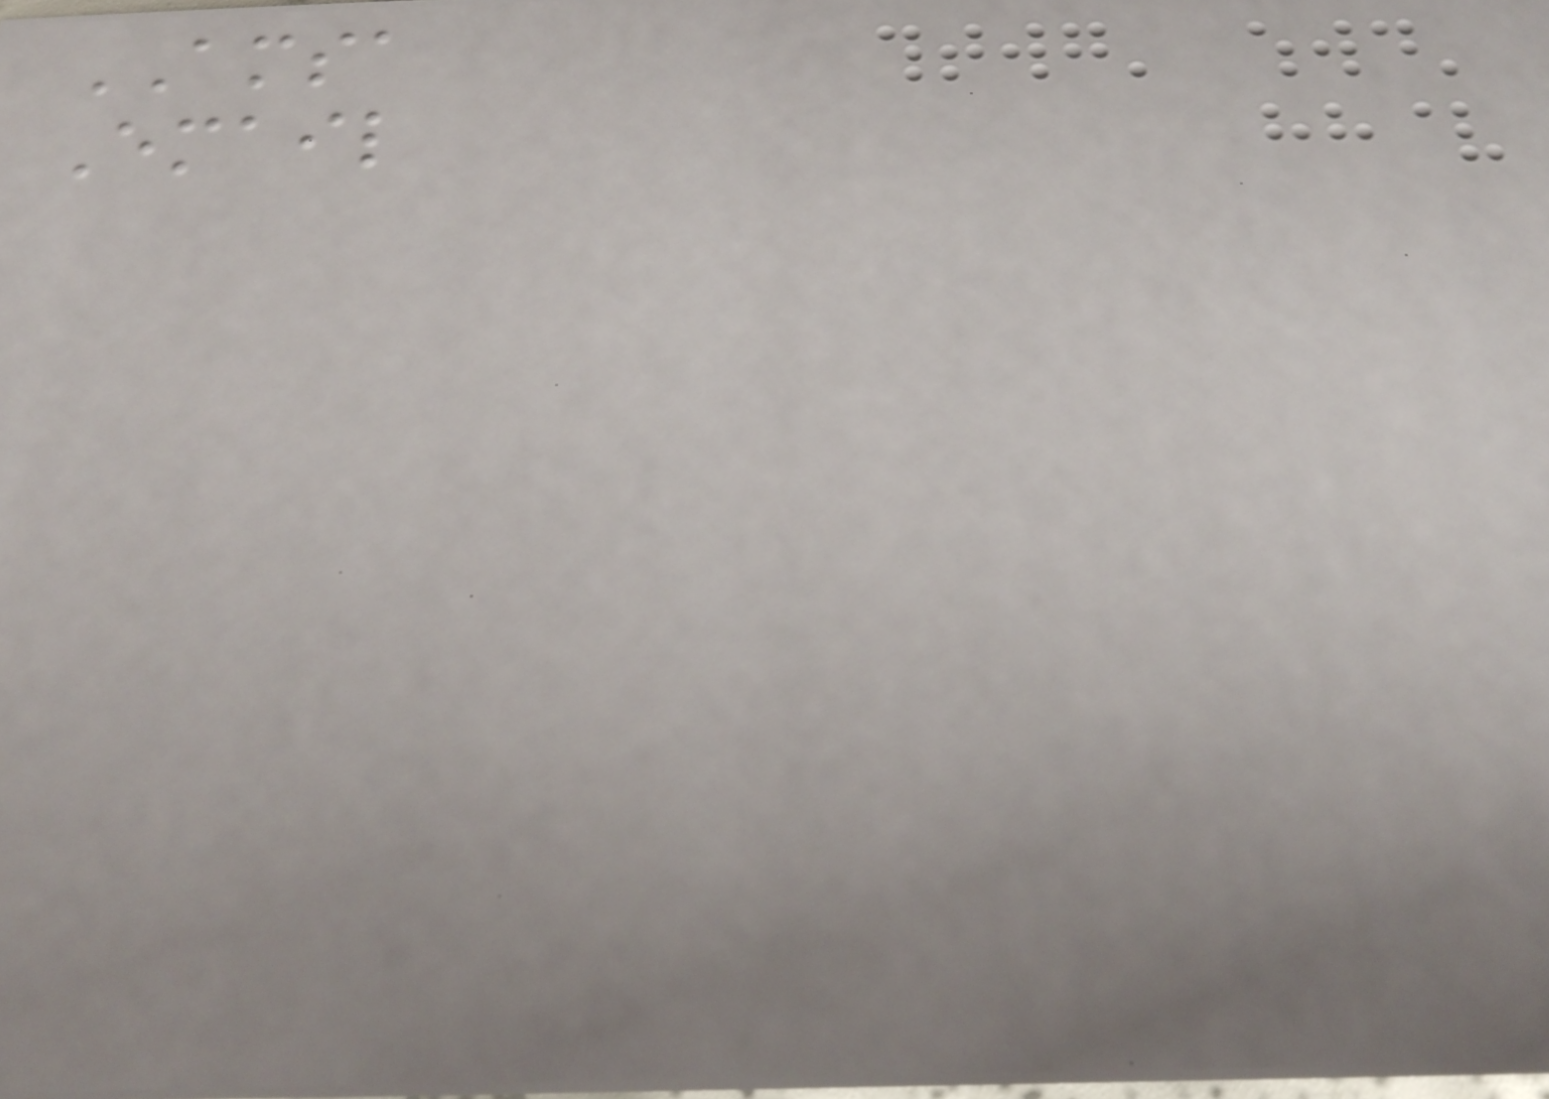AMSA
Email
